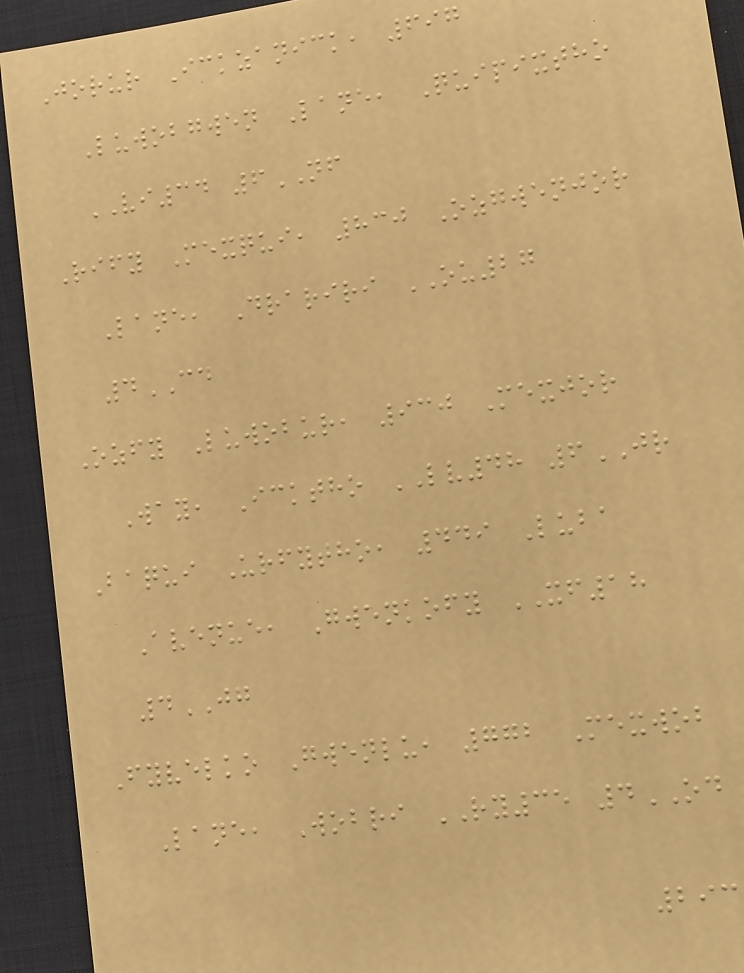Jorur Ickzanick, 697
Luwobgwen Lane, Quipixtho
VI34 6NF
Rify Mexqui, 830 Ozgwenjor
Lane, Drariri OU27
4CD
Ozfy Luwobur, 930 Mexjor
Way, Icktho LV48 6JR
Baqui Urfytho, 449 Luba
Avenue, Gwenkofy XF18
4JG
Fyvelko Gwenlu, 772 Mexwob
Lane, Wobri RY35 4OD
293
